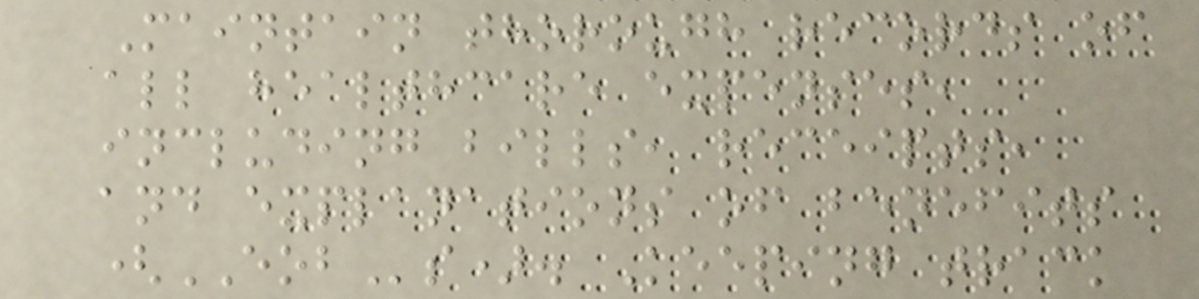Maintain thorough records of
all healthcare expenses,
including bills, receipts,
and explanations of benefits
(EOBs). Keeping track
